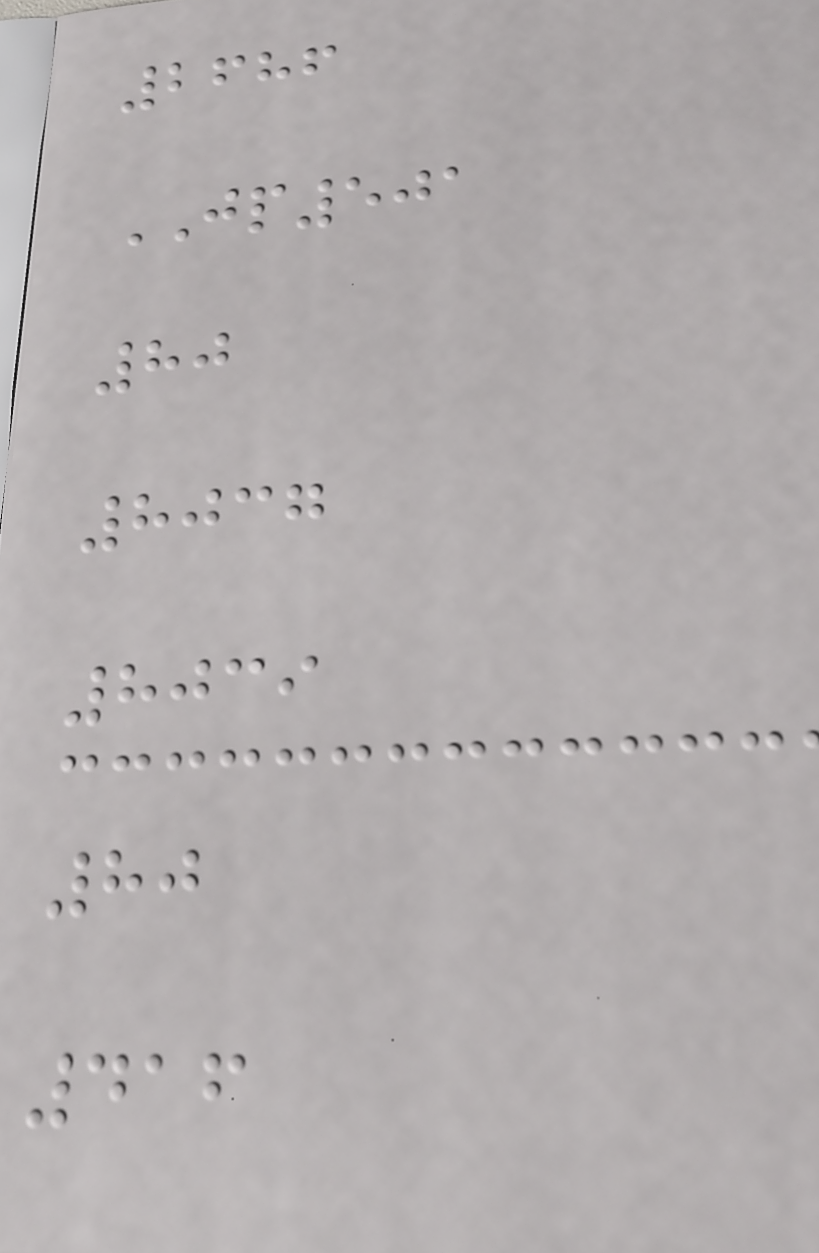2686
JP501
80
8037
8039
80
416
